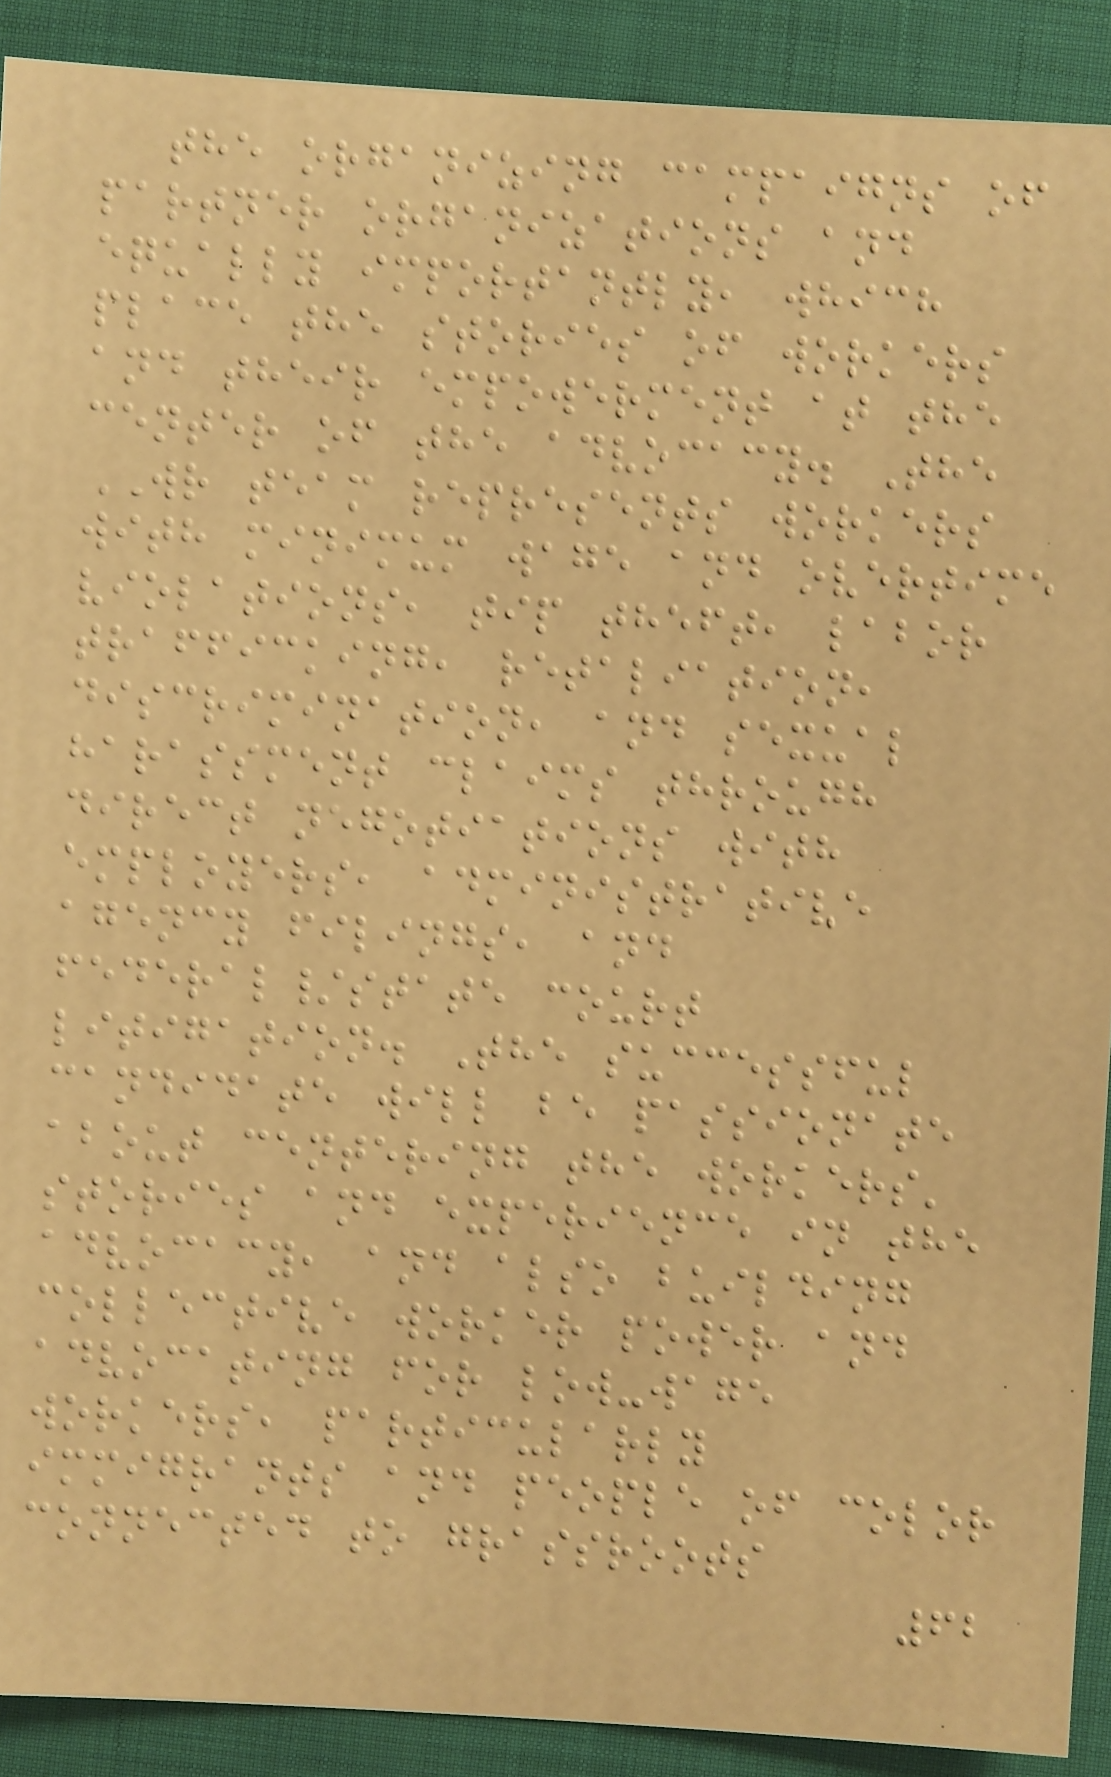the organizing campaigns of
partner organizations and
equally importantly, which
place the stories of workers
and their empowerment at the
center of the advocacy. The
WR team represents workers
with minimum wage and overtime
violations, tip theft, labor
trafficking, retaliation,
discrimination, and sexual
harassment claims through
direct negotiations with
employers, administrative
agency filings, and
federal/state court
litigation. The successful
candidate will be passionate
about centering the workers'
stories and experience in the
advocacy, and also building
collective worker power and
advocating for low-wage
workers, particularly
immigrants and people of color
connected to grassroots
62
